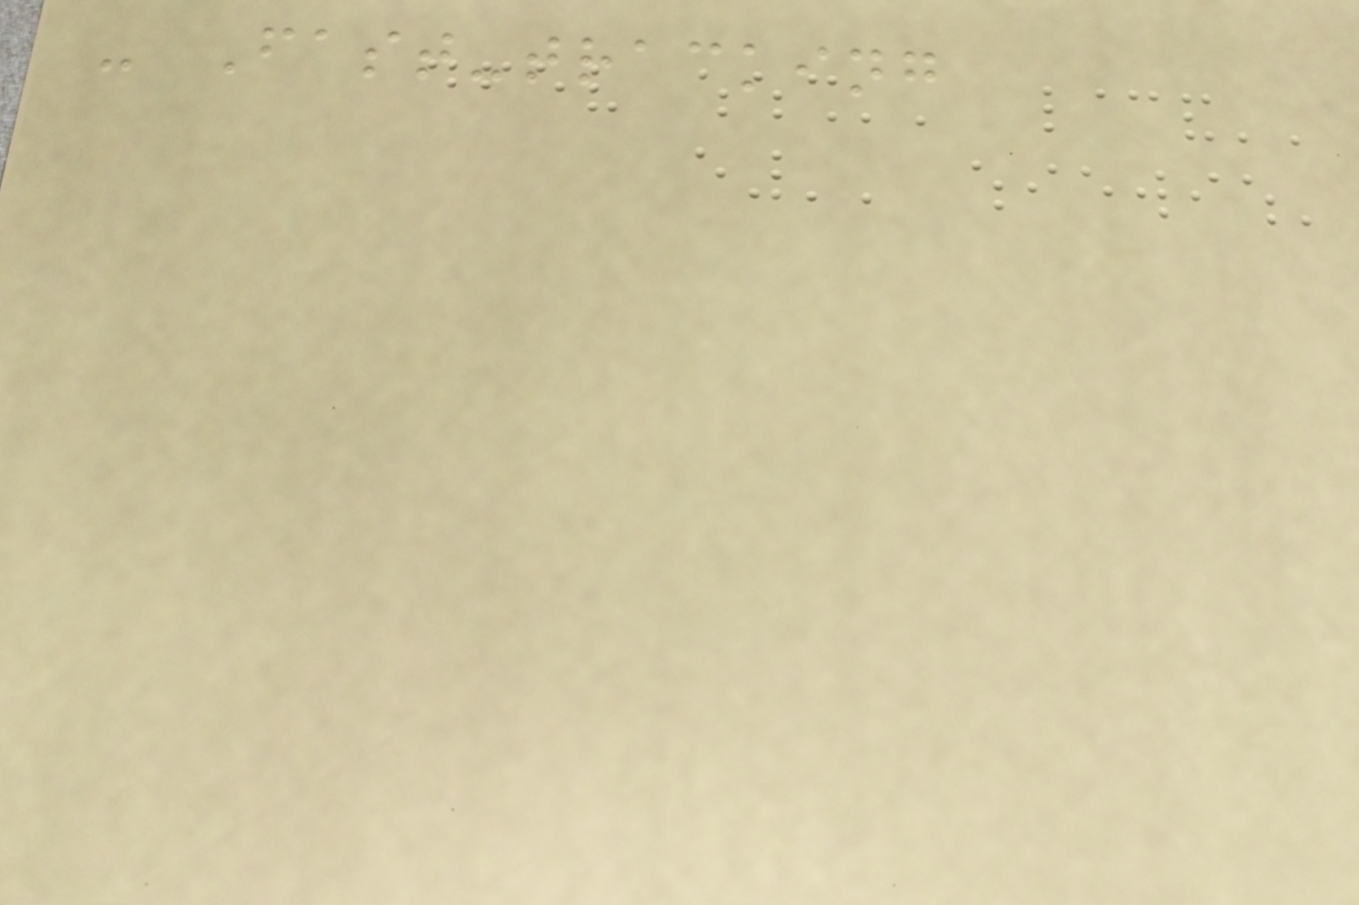- Fast-tracking
